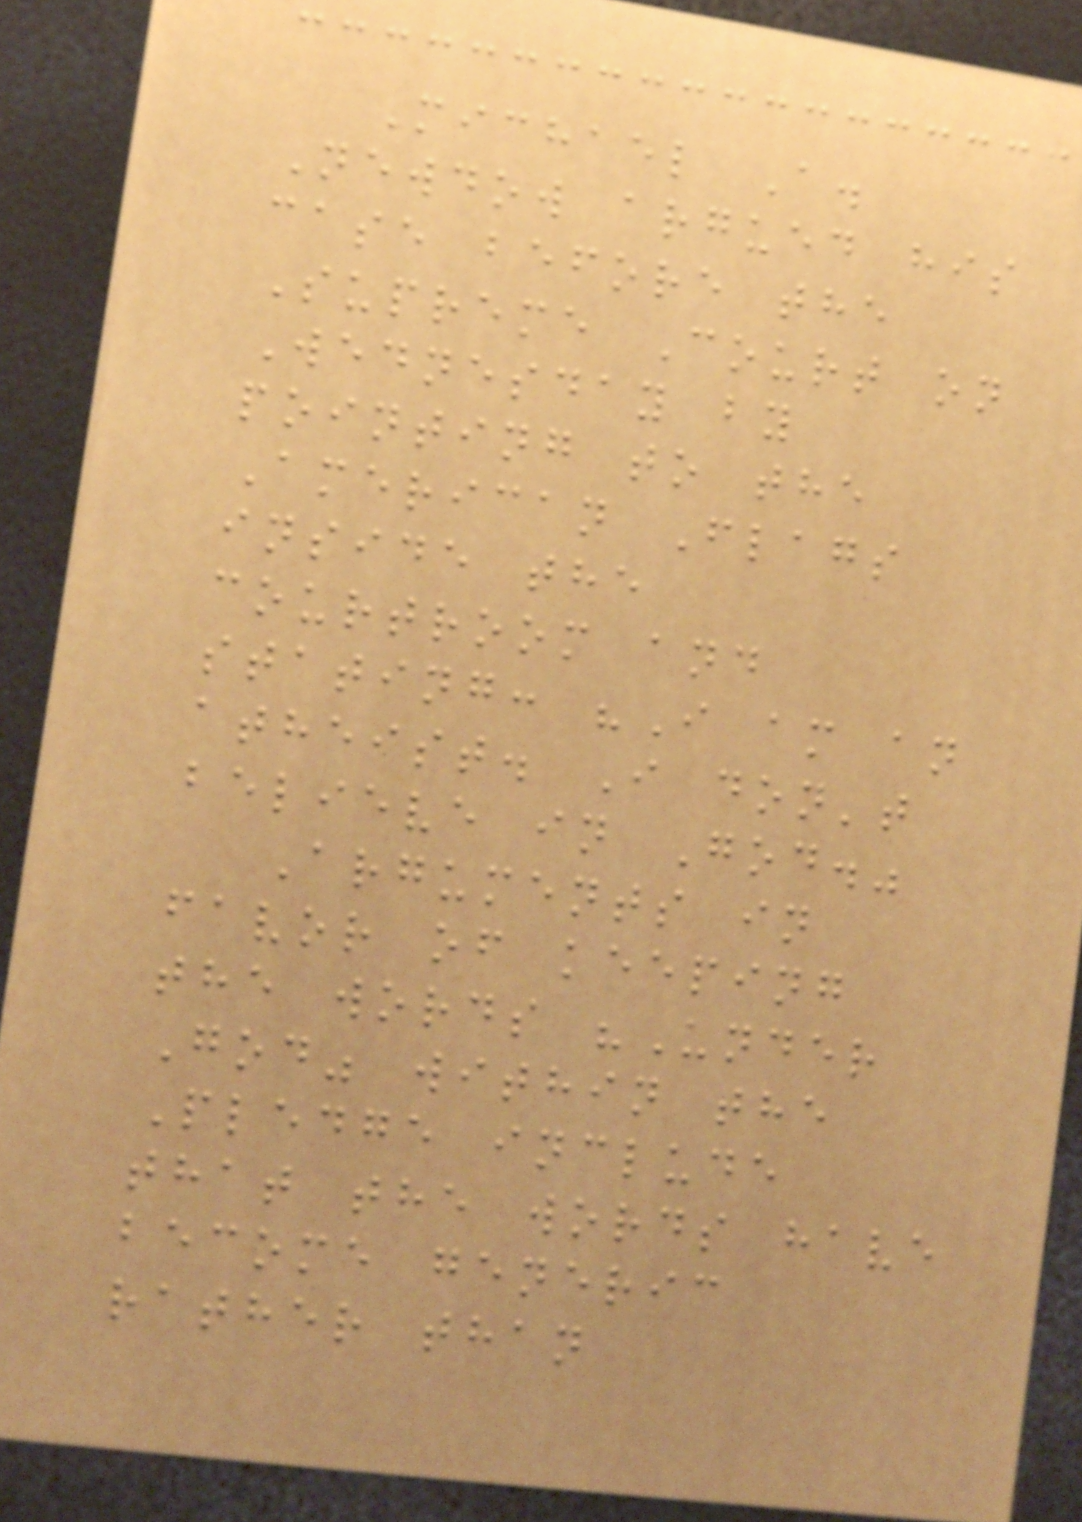Michael A.
Newdow argued his
case before the
Supreme Court on
Wednesday by
pointing to the
American Flags
inside the
courtroom and
stating: "I am an
atheist. I don't
believe in God."
Arguments in
favor of keeping
the words "Under
God" within the
Pledge include
that the words have
become generic
rather than
